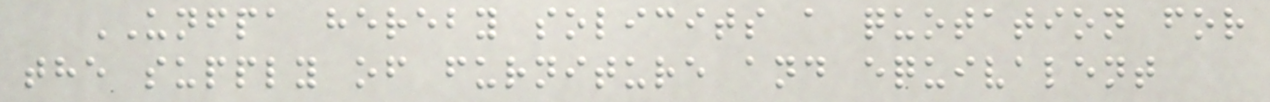UNFPA hereby solicits a quotation for
the supply of furniture and equivalent
